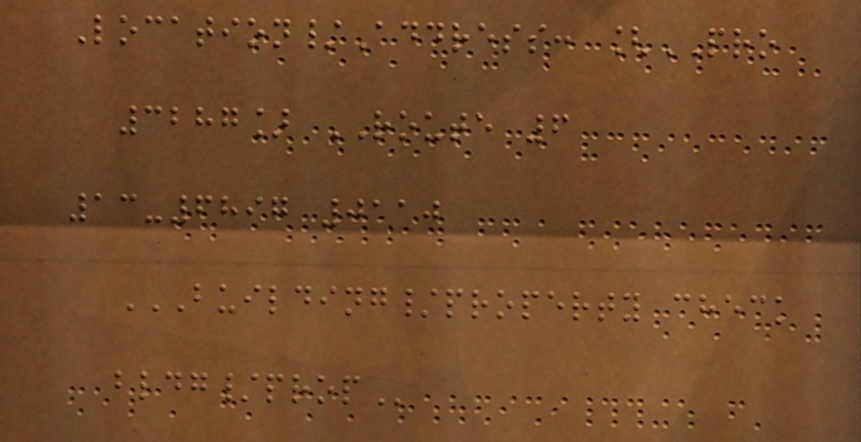Location/Address: [PRO
3287] ROUTE 6
13-6897 0110
BUILDING/PROPERTY CHECK
BLDG/PROP
